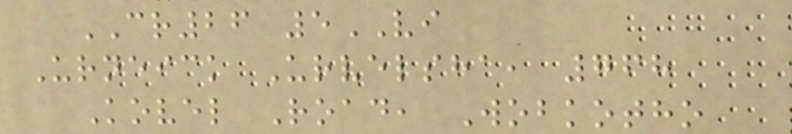CR26 5VI
Urneick Urvelsha, 768
Kovel Road, Wobkotho
